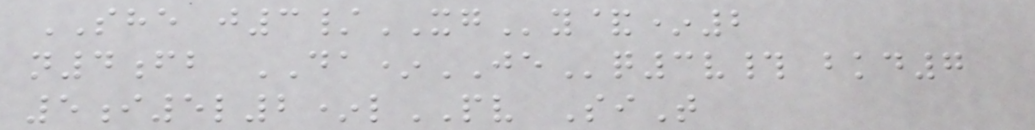SHE j3/XGy&*2
n4fb DA*JEq3v# bkd7
5i5l2*lPV SiT
